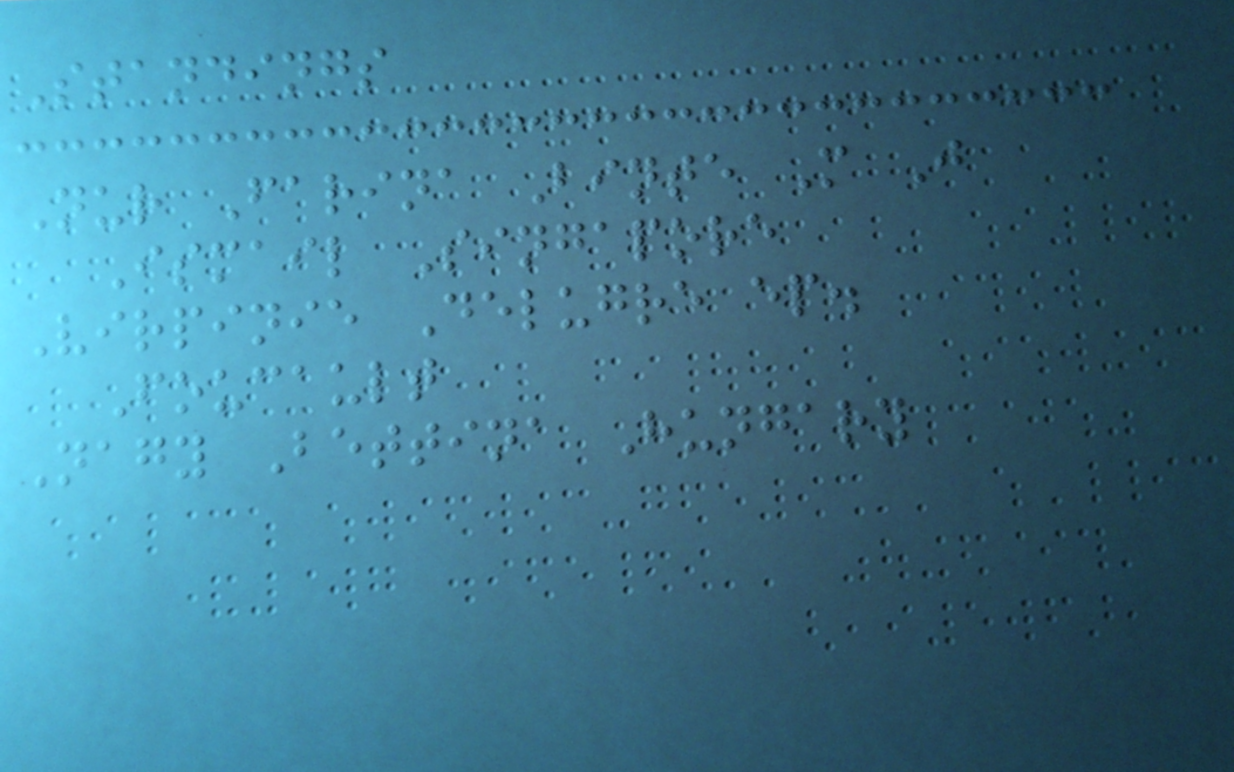Standings
Nur Farina Binte M J
Ismail Singapore
Virpinie Delugre ep.
Foucault
Nagy Bettina Hungary
